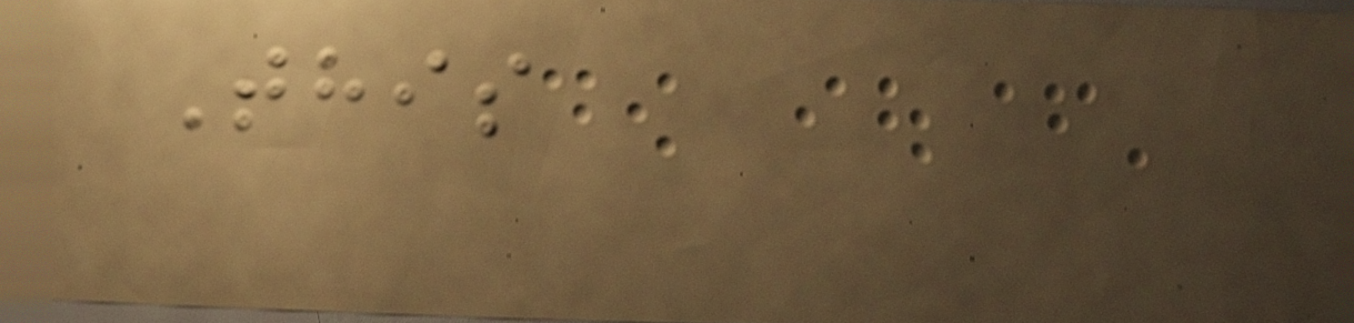This
